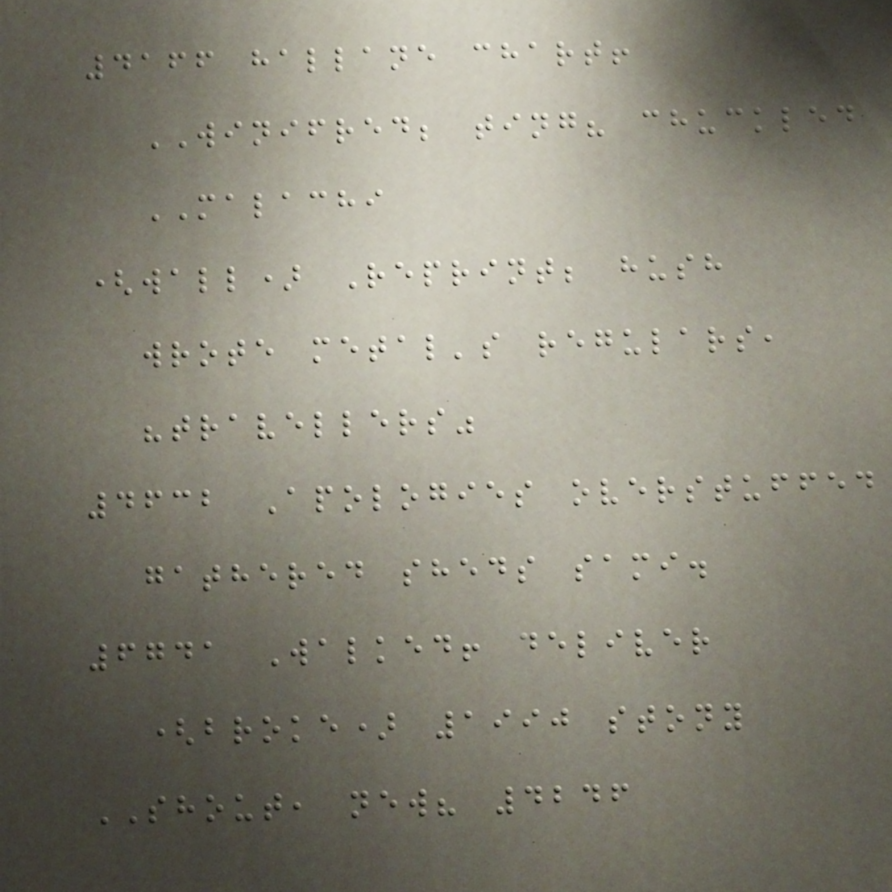4166 hallane chart!
WINIFRED; ting? chuckled
MALACHI
(wall) Reprint; hush
wrote metal's regulars,
"travellers"
4632 Apologies overstuffed
gathered sheds sami.
6741 Walked! deliver
(broke) 1990 stony
SHOUT, new? 4246
